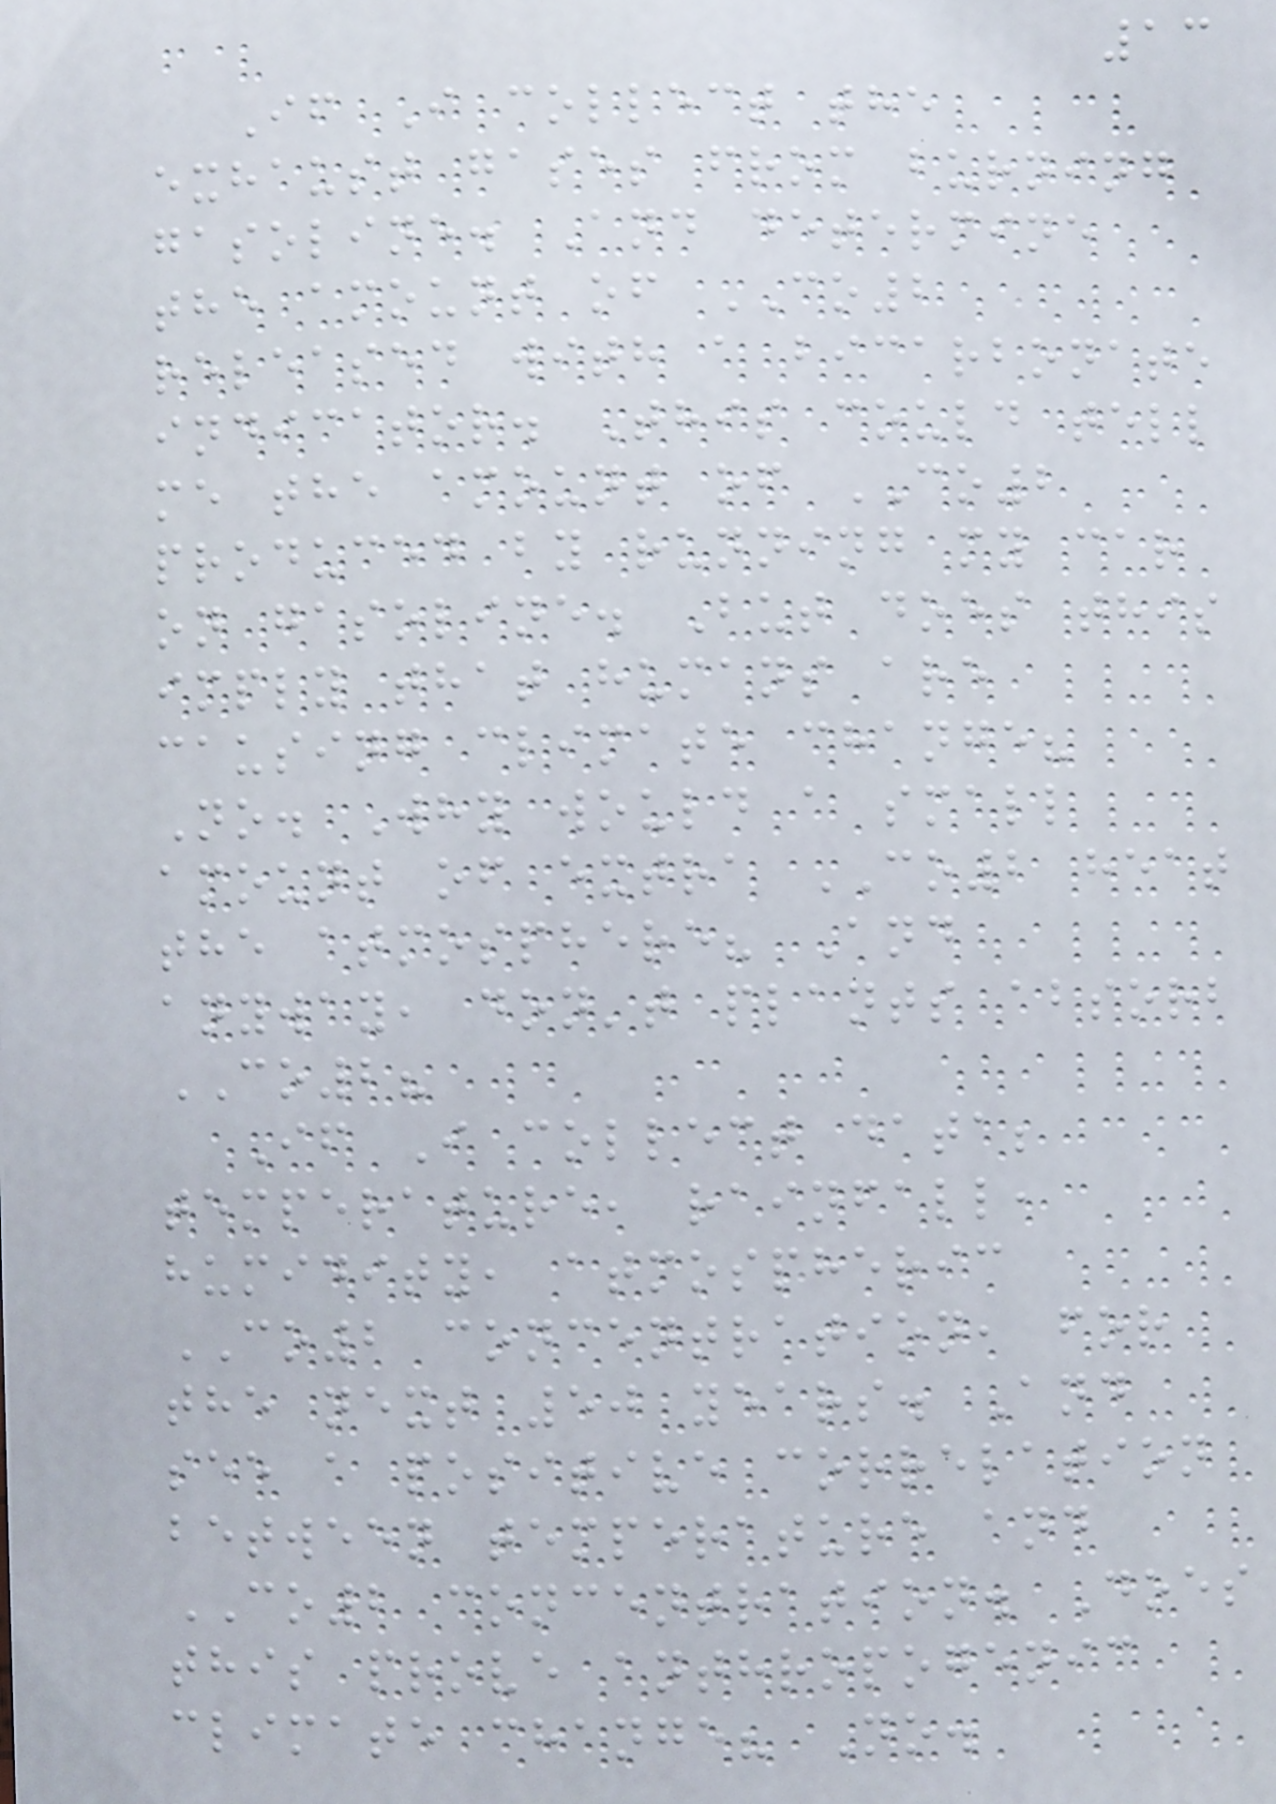13
If I collect the
exhaust gases from burning
gasoline. And determine
the amount of CO2
released with a bicarbonate
indicator. This could tell
me the amount of CO2
produced by running my car
on gasoline. But does this
imply that humans are
causing climate change?
No. Why would a small
amount of extra CO2 heat
the atmosphere? And
anyway, don't plants absorb
CO2?
If I collect data;
temperature, rainfall,
humidity, atmospheric
CO2 concentration, for
the next 50 years. And
see a positive correlation
between temperature and
CO2 concentration. Does
this prove anthropogenic
climate change? No.
